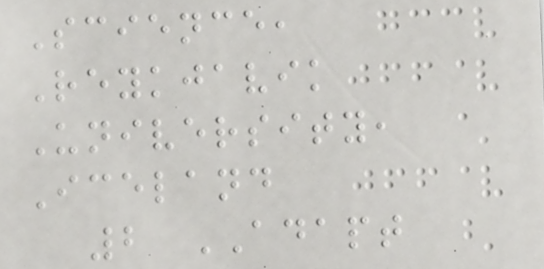Science,
Reykjavik
University,
Iceland
2 ADAPT
